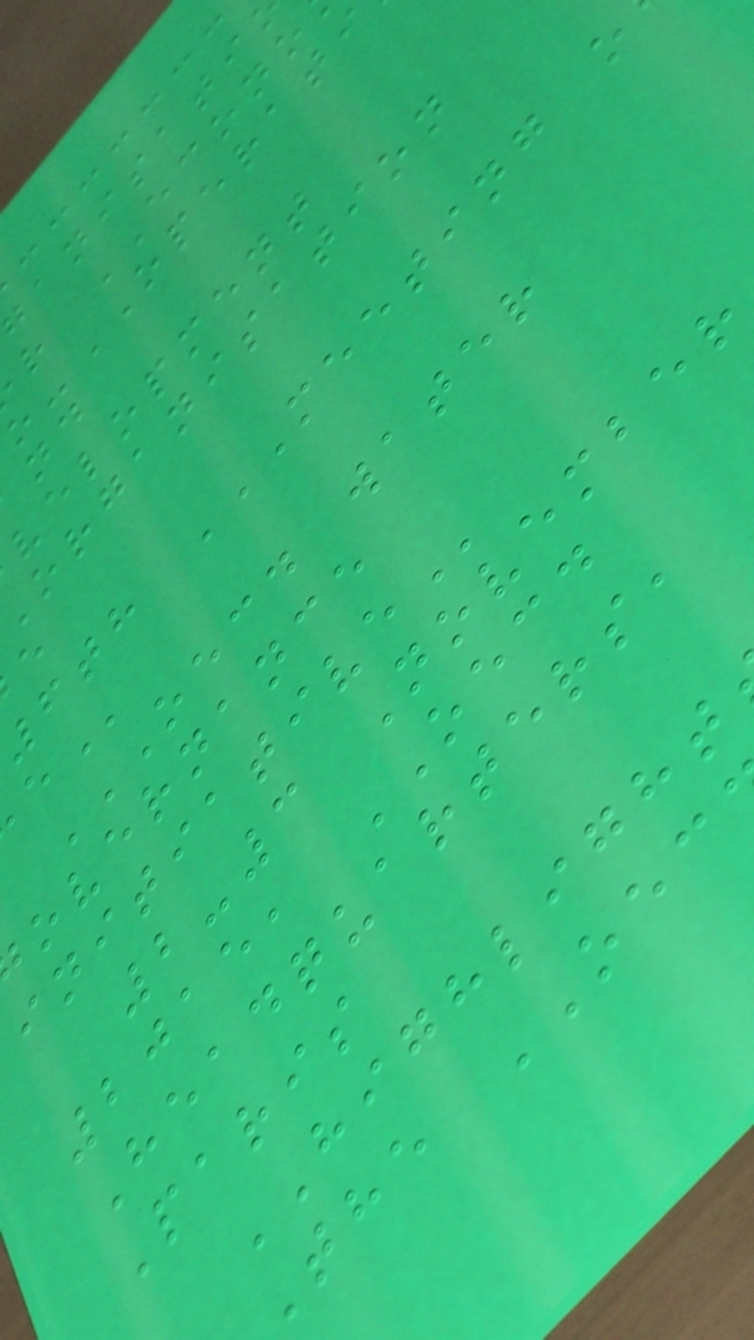r ECONO
velopment
organisation
OECD WATER
overnance
2-3 November
2015, OECD
Headquarters,
Paris
HIGHLIGHT
The OEC
